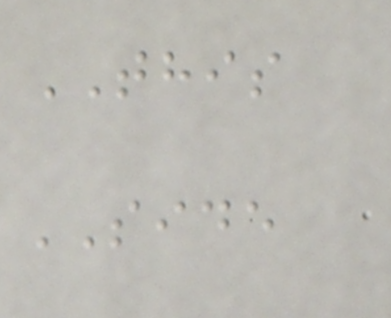THIS
SIDE
